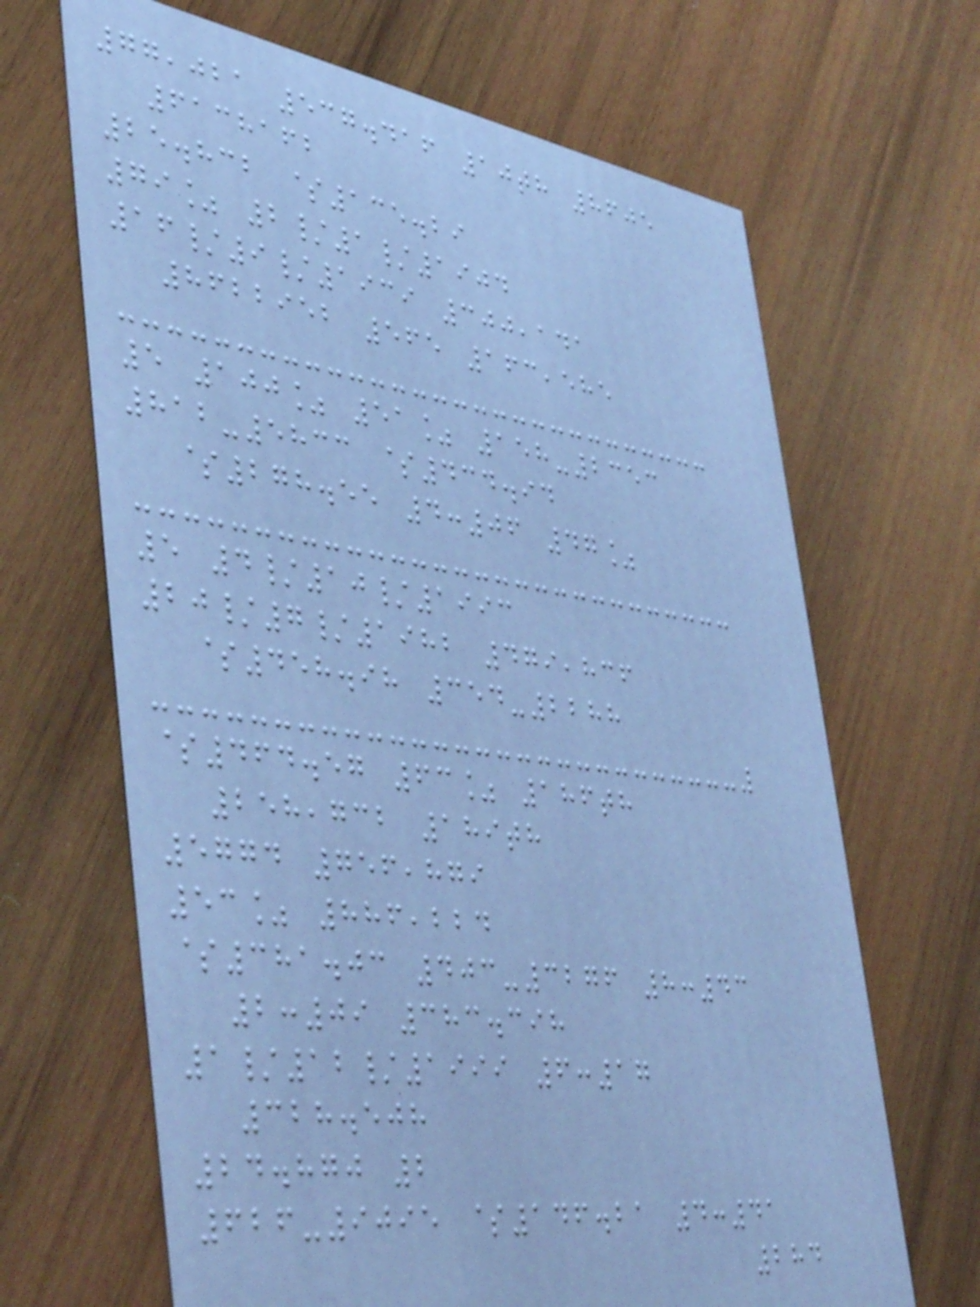77,021 537.416 10th 8605
6138162
25.832 $135.29
79% 2/1/1904
16/9/1939 300,141
8622952 565 163,585
5 100% 51% 158-2353
812-5833 $434.94
$278.55 4:06 47%
5 4/10/1993
20/7/1982 479,836
$458.98 354-2288
$464.57 63% 186th
258,732 189th
5774 756,879
53% 886,224
$381.03 403-3276 8:43
2:09 383.398
1/12/1999 6:17
328.508
24.870 2
626-9095 $146.21 4:41
284
